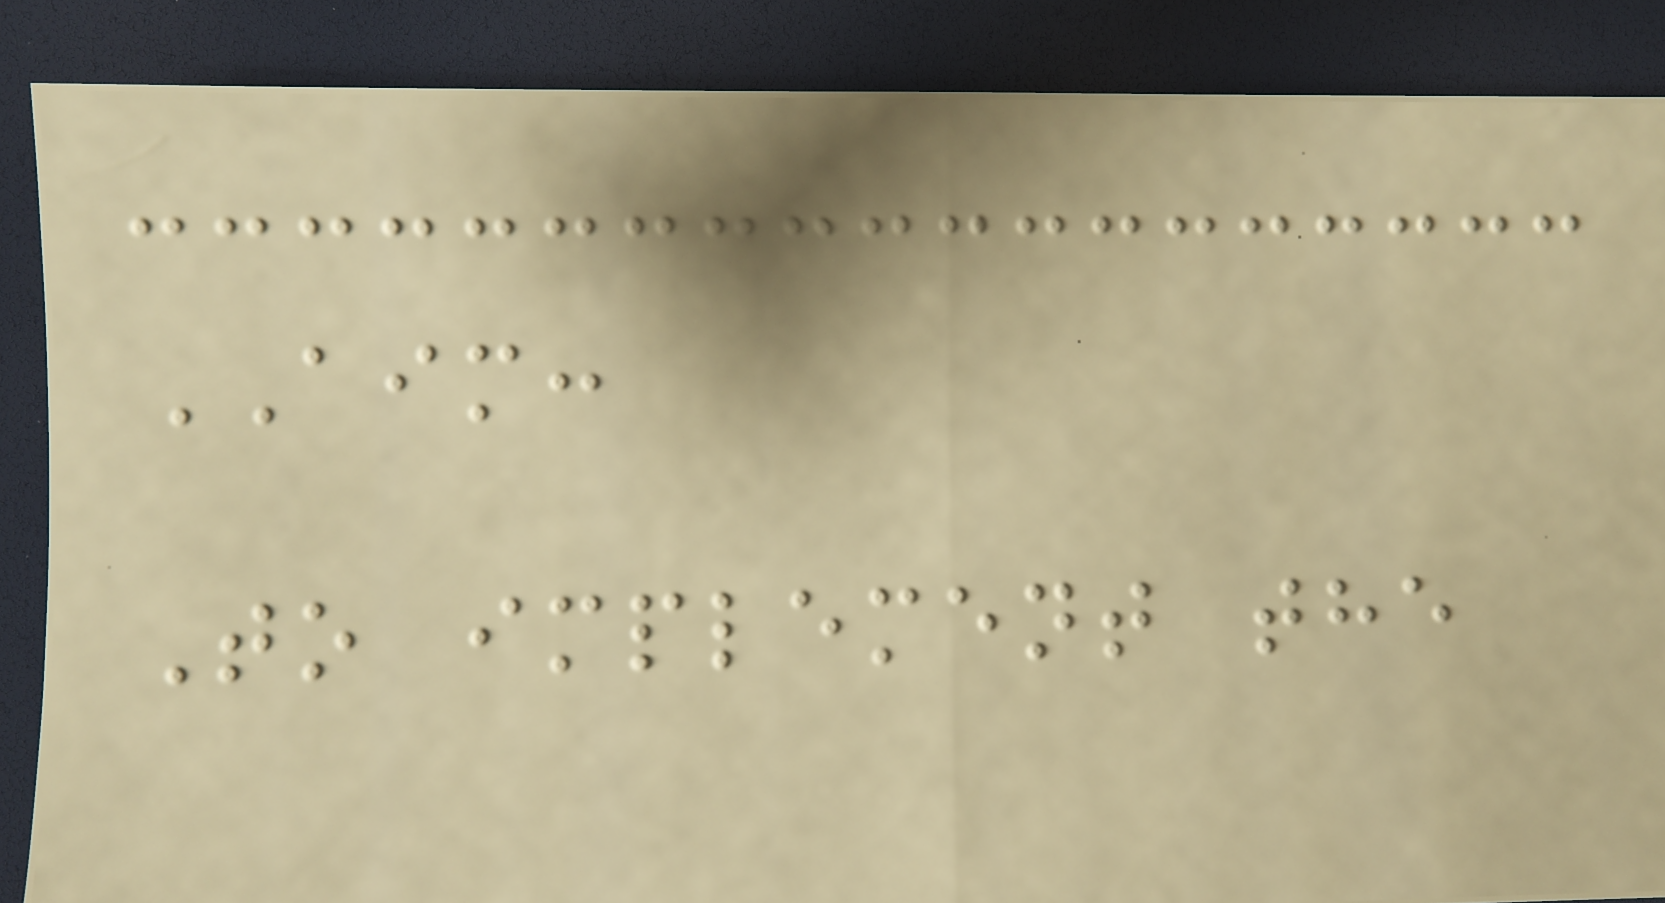AIM:
To implement the
